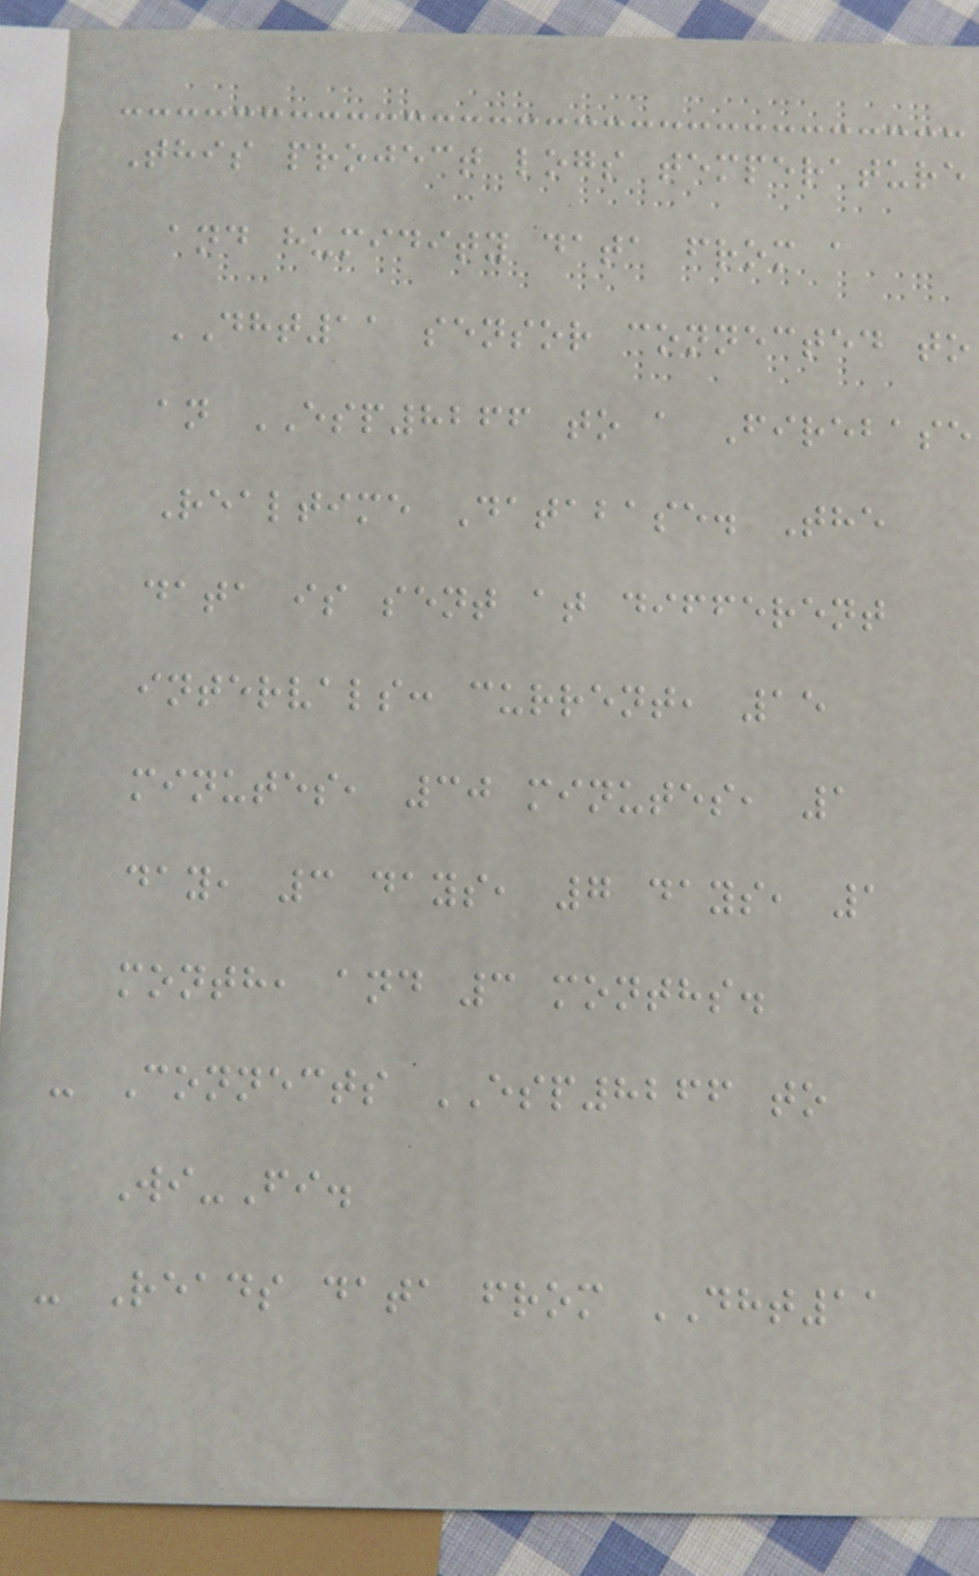This project logs temperature
and humidity data from a
DHT11 sensor connected to
an ESP8266 to a Firebase
Realtime Database. The
data is sent at different
intervals: current, 15
minutes, 30 minutes, 1
day, 3 days, 7 days, 1
month, and 3 months.
- Connects ESP8266 to
Wi-Fi.
- Reads data from DHT11
